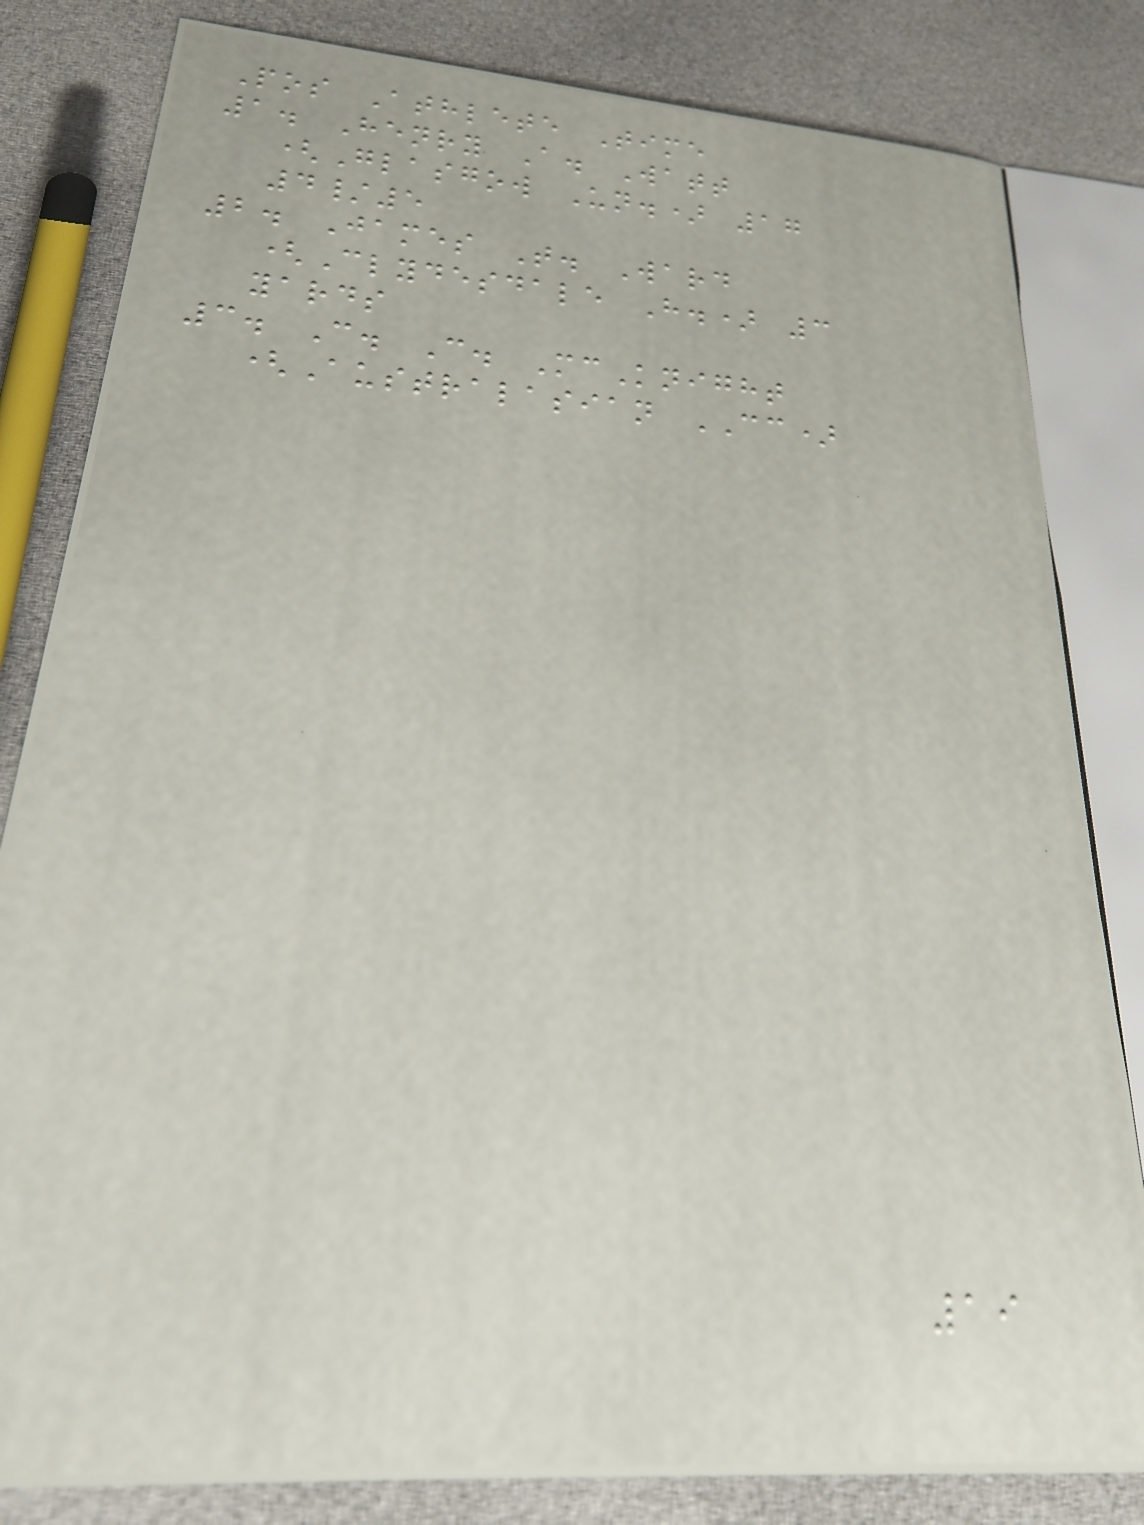Pos Athlete Time
1. Henry A. Watt
(Glasgow Un.) 17
4/5
2. James T. Ward
(Clydesdale H.) 3
yards
3. C. C. McKnight
(Australasian CC)
19
